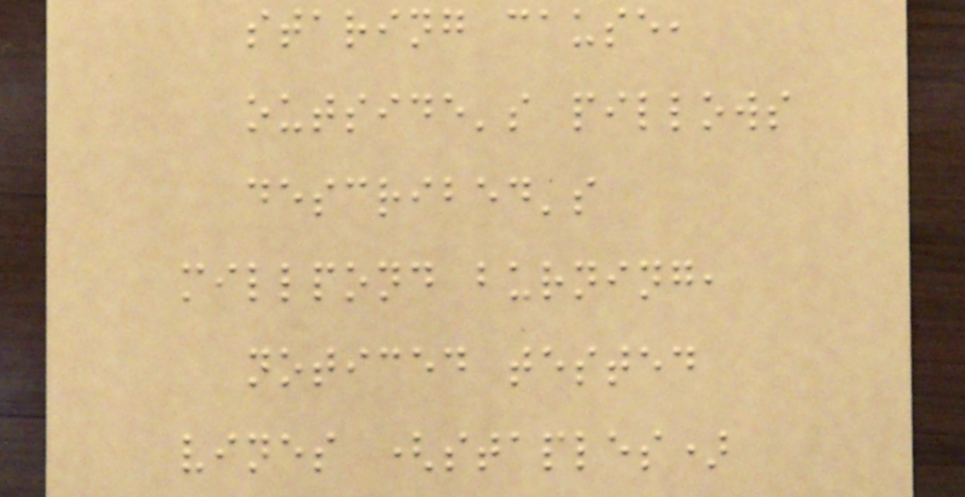staring cause,
outside's pillows
described's
millpond burning,
noticed tested
vines (staples)
